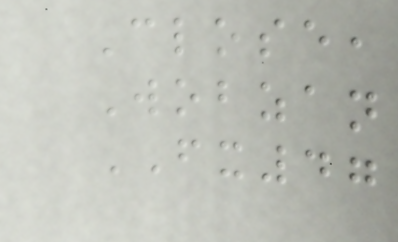Close,
Wobzan
FX47
